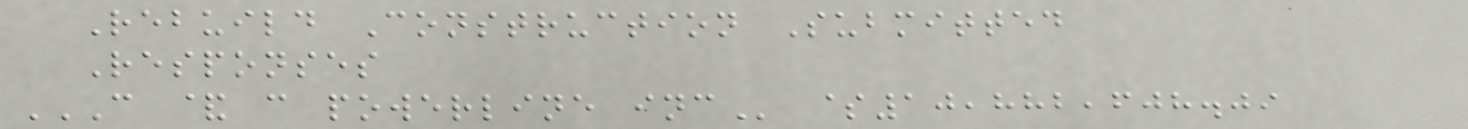Rebuild Construction Submitted
Responses
C & C POWERLINE INC $10,882,608.09
